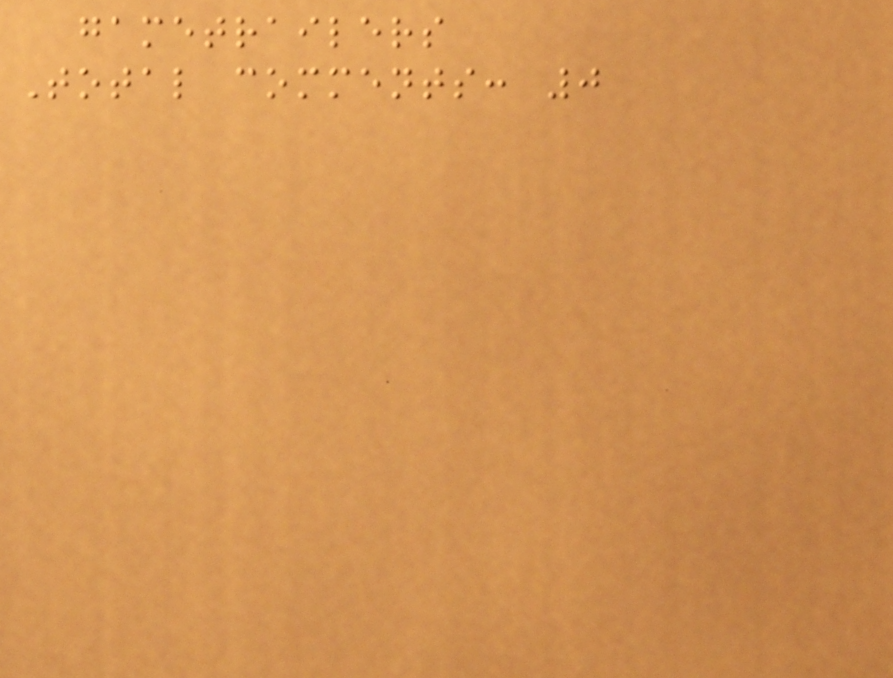gametrailers
Total comments: 0
